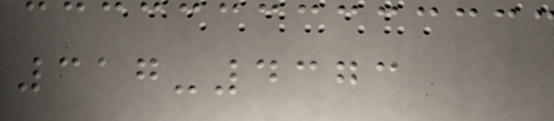317-4373
